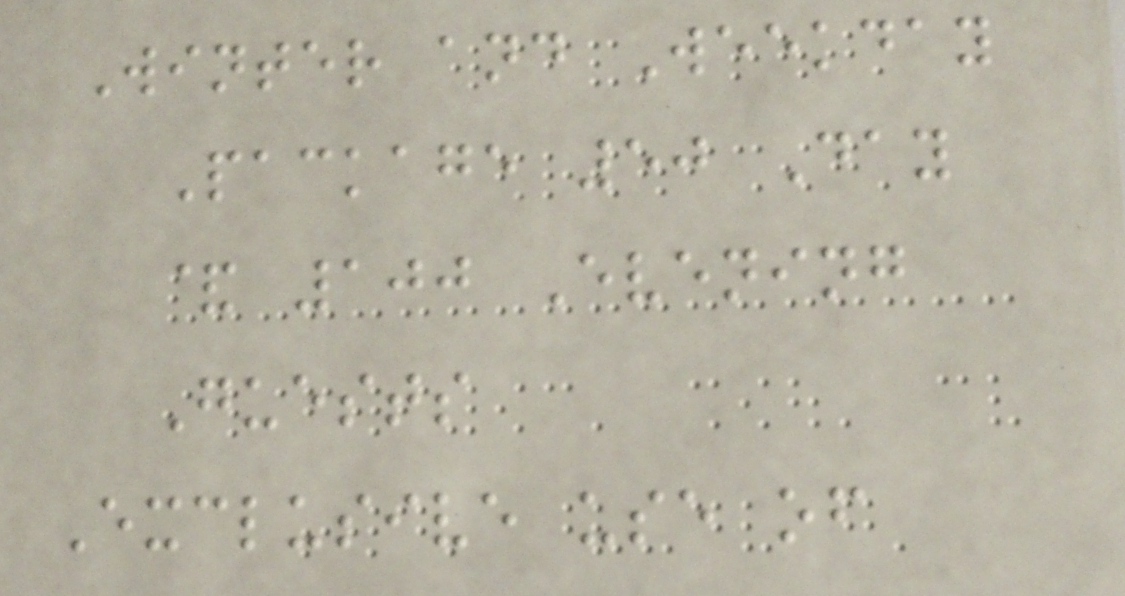Winter and Weekday
Package 50 Day
& 100 Evening
Guests
Exclusive use of
